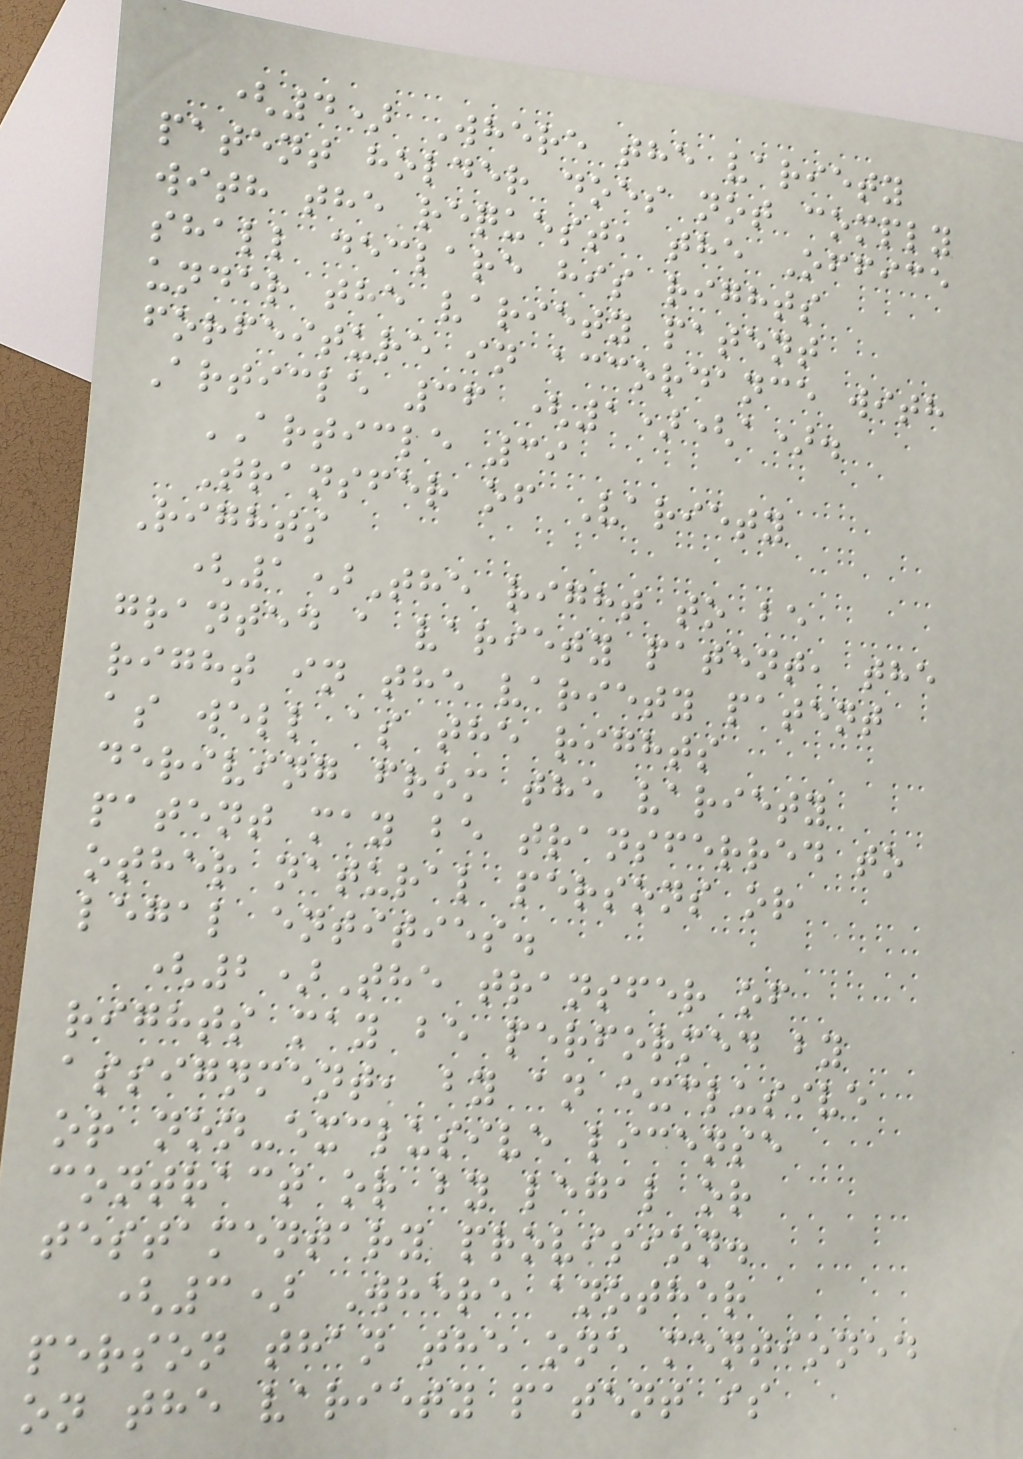(4) Where the variety
patent holder does not comply
with the request, the Office
shall declare his rights
under the variety patent
forfeiture in accordance with
Article 36 (1)(a).
ARTICLE 39
Transfer of Variety
Rights
(1)The right to be
granted a variety patent, the
right in the variety patent
as well as the rights
deriving from the variety
patent may be transferred to
other natural persons or
legal entities.
(2)The transfer of
rights may be performed by
assignment, by an exclusive
or non-exclusive license
contract or by legal or
testamentary provision.
(3) Where another
person than the one mentioned
on the variety patent is
